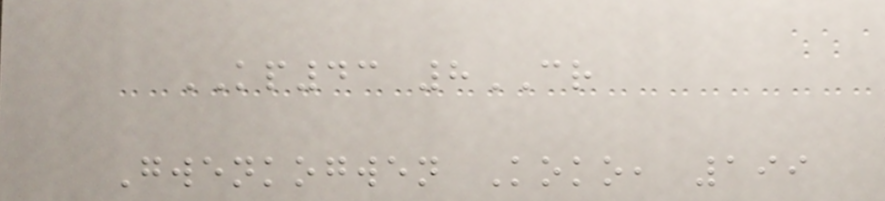KP43 8CR
Gwenkogwen Koko, 199
